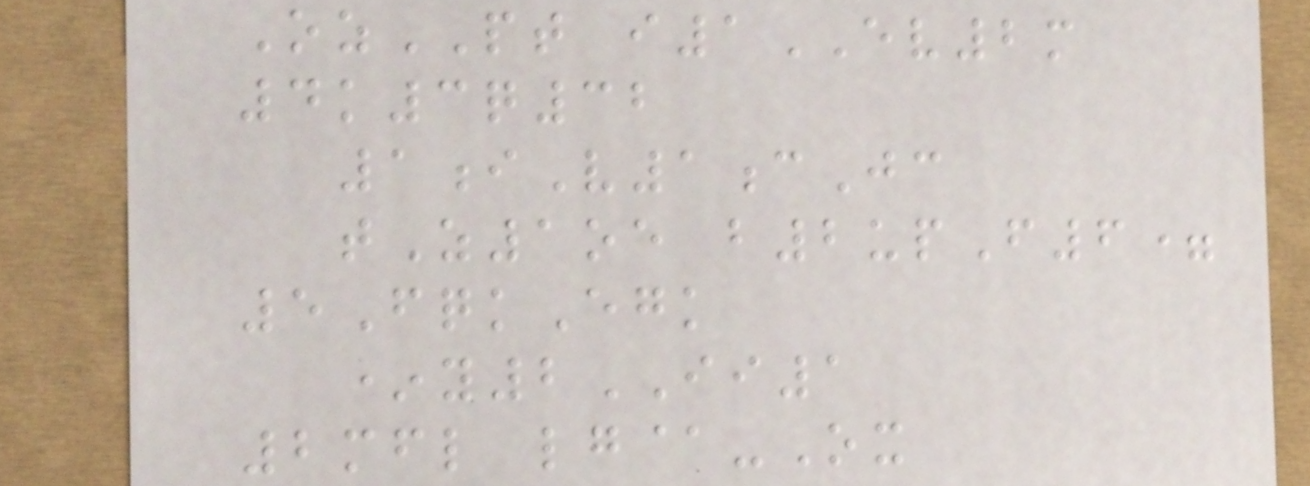OzPT i1EV2m
4k3q32
1iV1cJc
tZ1oe b2upF6=
5FqkEgk
*y2II1
2mfl lg@-Ox
